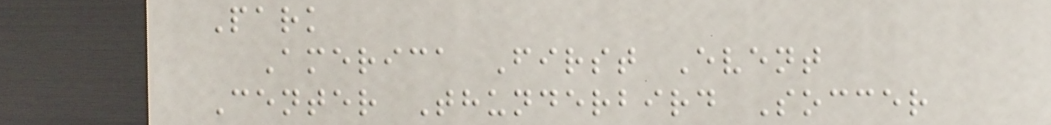Park
America First Event
Center Thunderbird Soccer
